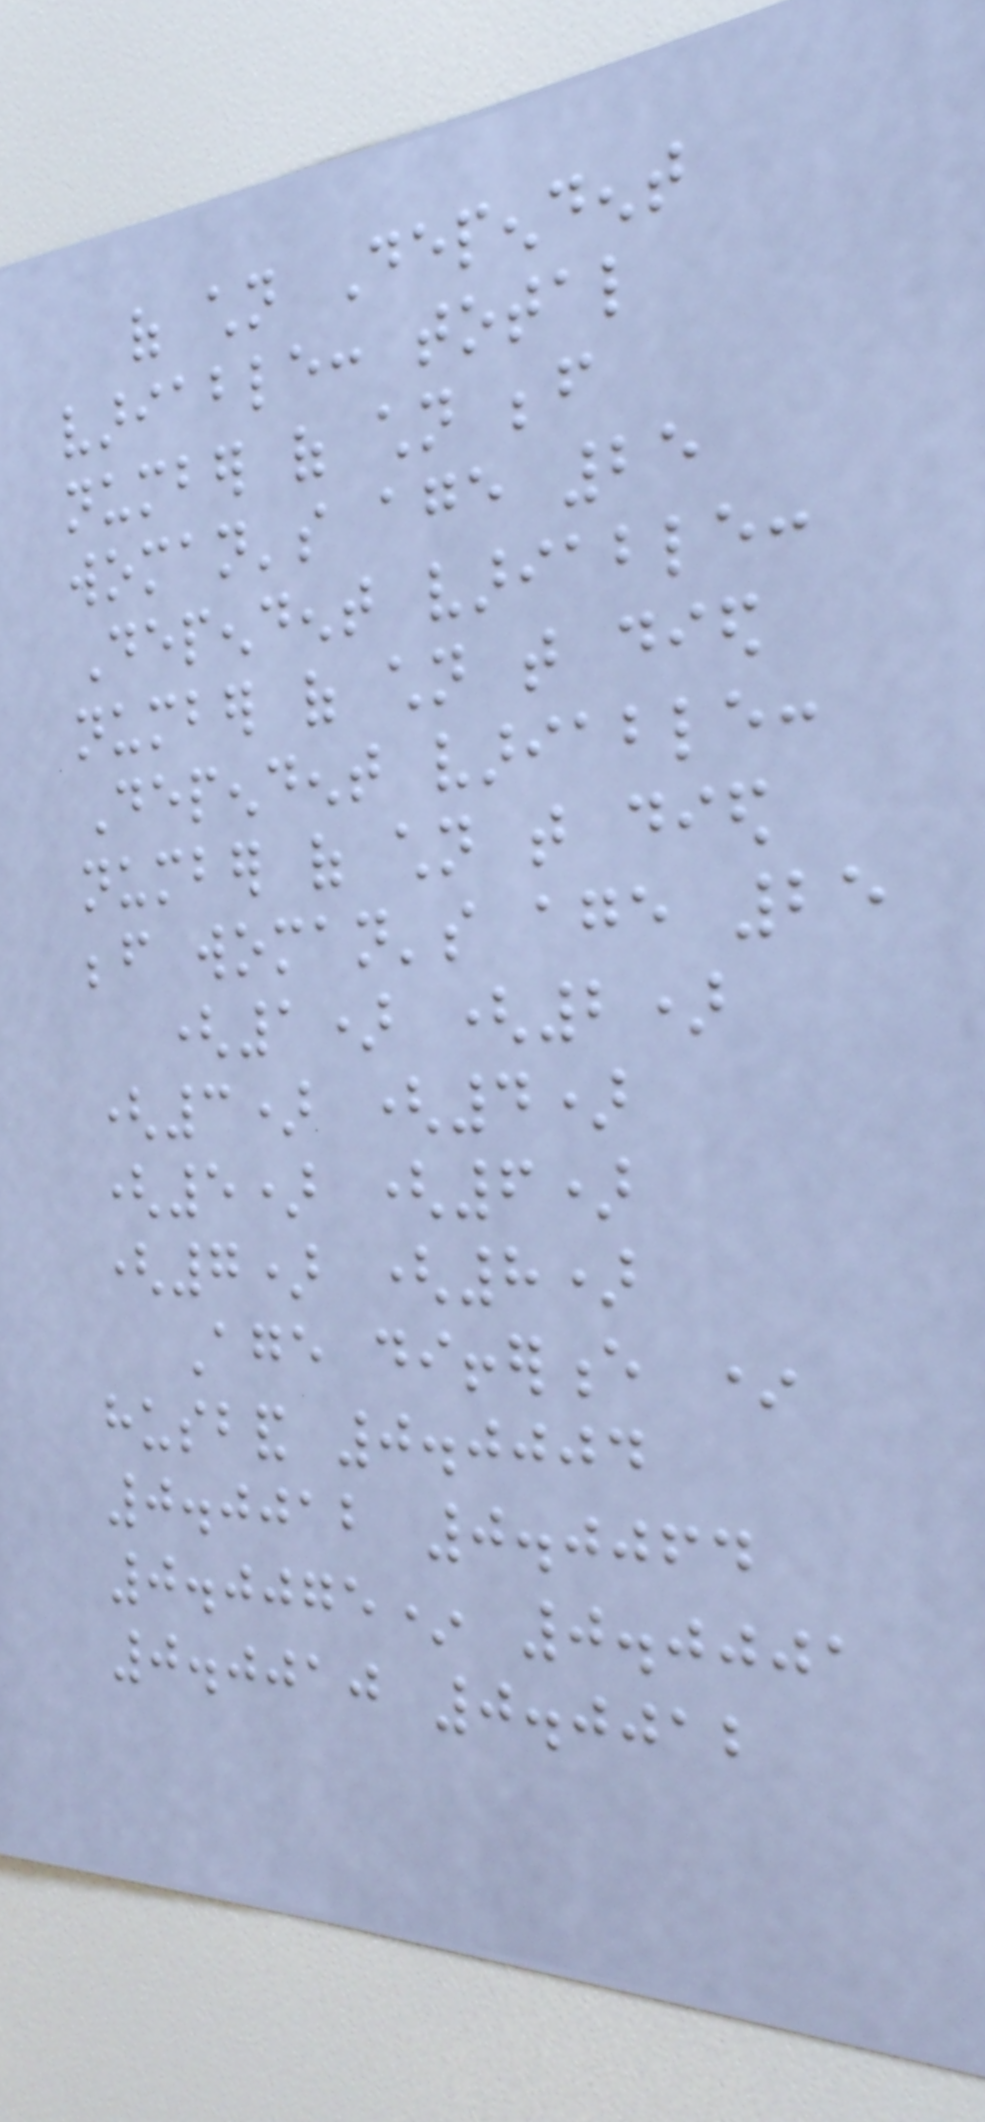of children Dependent
variable: total
number of children before
woman's age 25
Dependent variable:
number of children that died
Dependent variable:
number of children that died
before woman's age 25
(1) (2)
(3) (4)
(5) (6)
(7) (8)
Age difference *
husband 0.0004
0.0012 0.0064
0.0075* 0.0001
0.0010 0.0012
